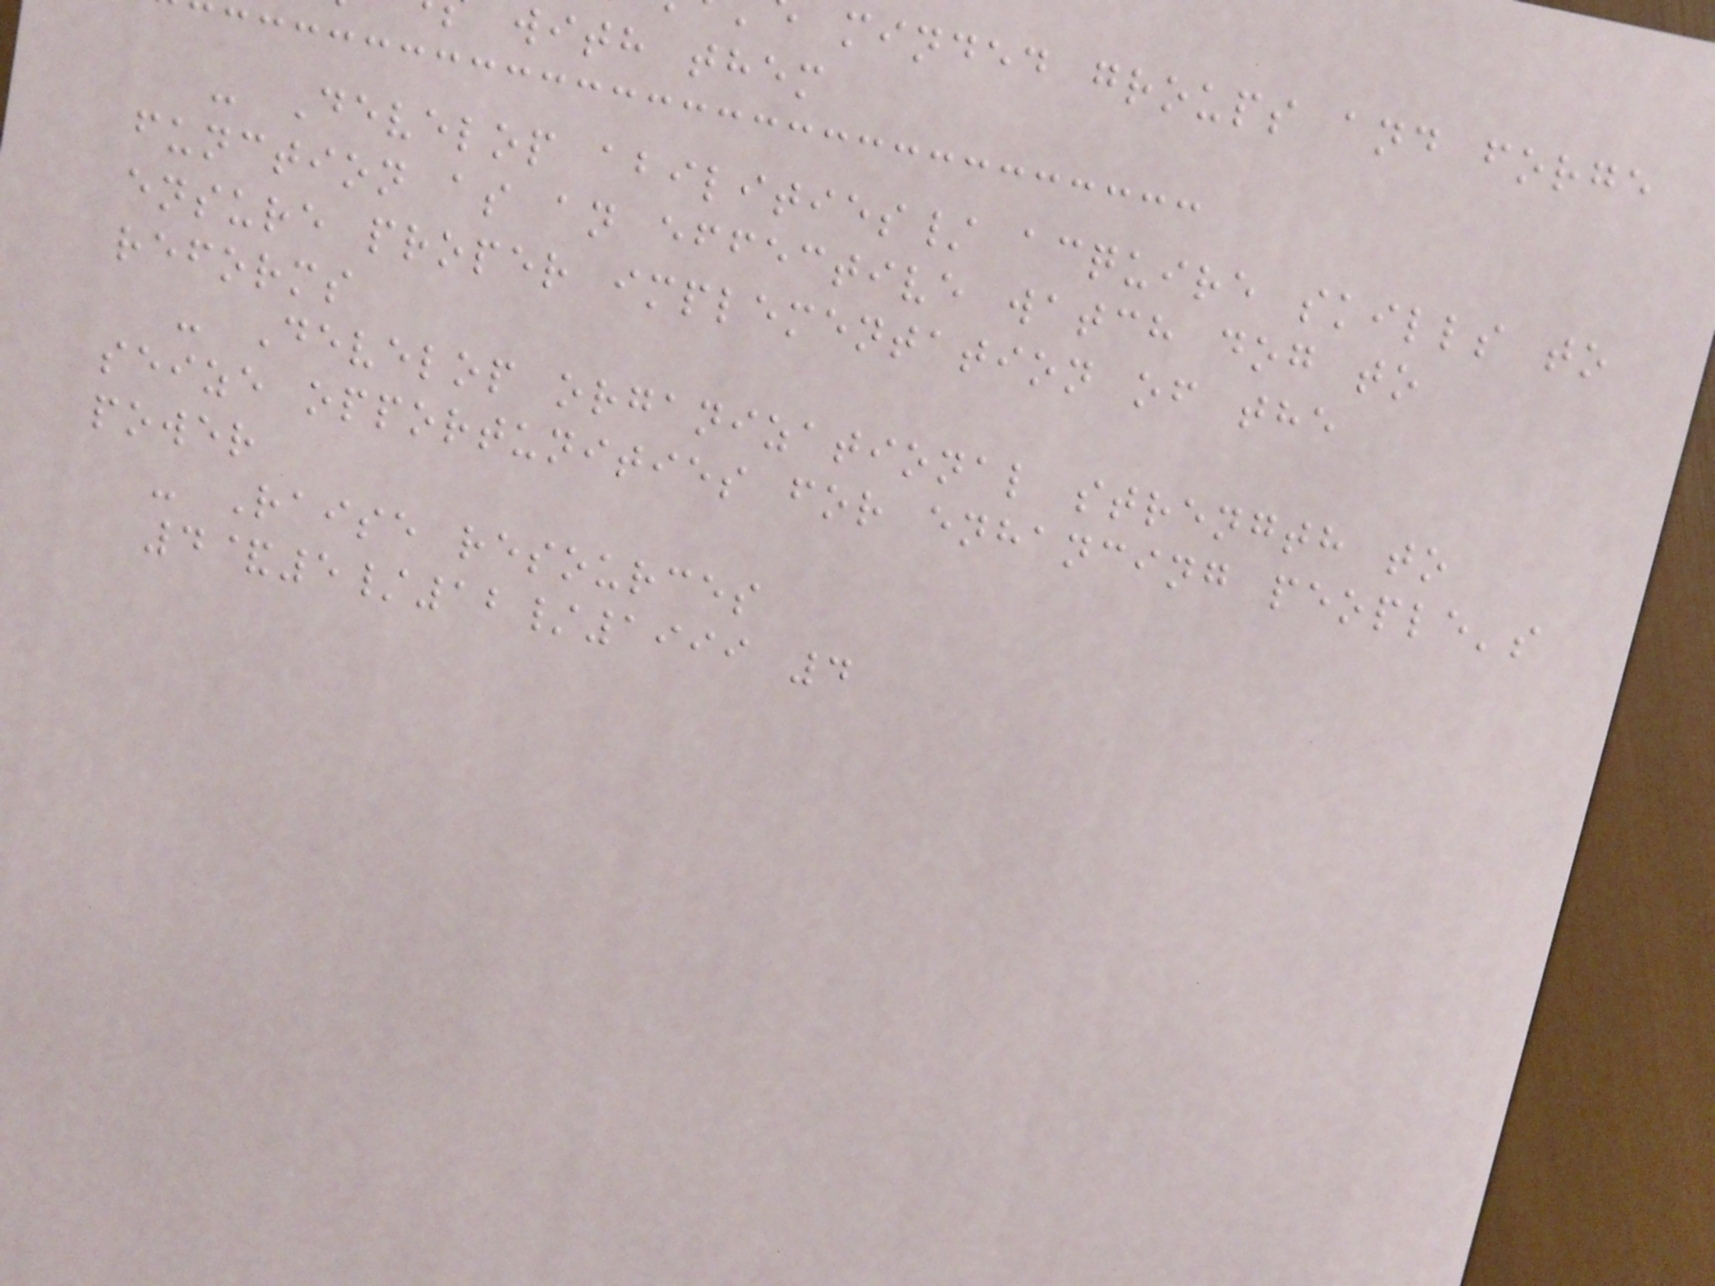minded groups and forge
with them
- Develop abilities/ acquire skills to
function as an effective watch dog to
ensure proper implementation of the
reforms
- Develop organizational strength to
seize opportunities for enhancing people's
power
- Raise resources
4&5/12/1999 4
